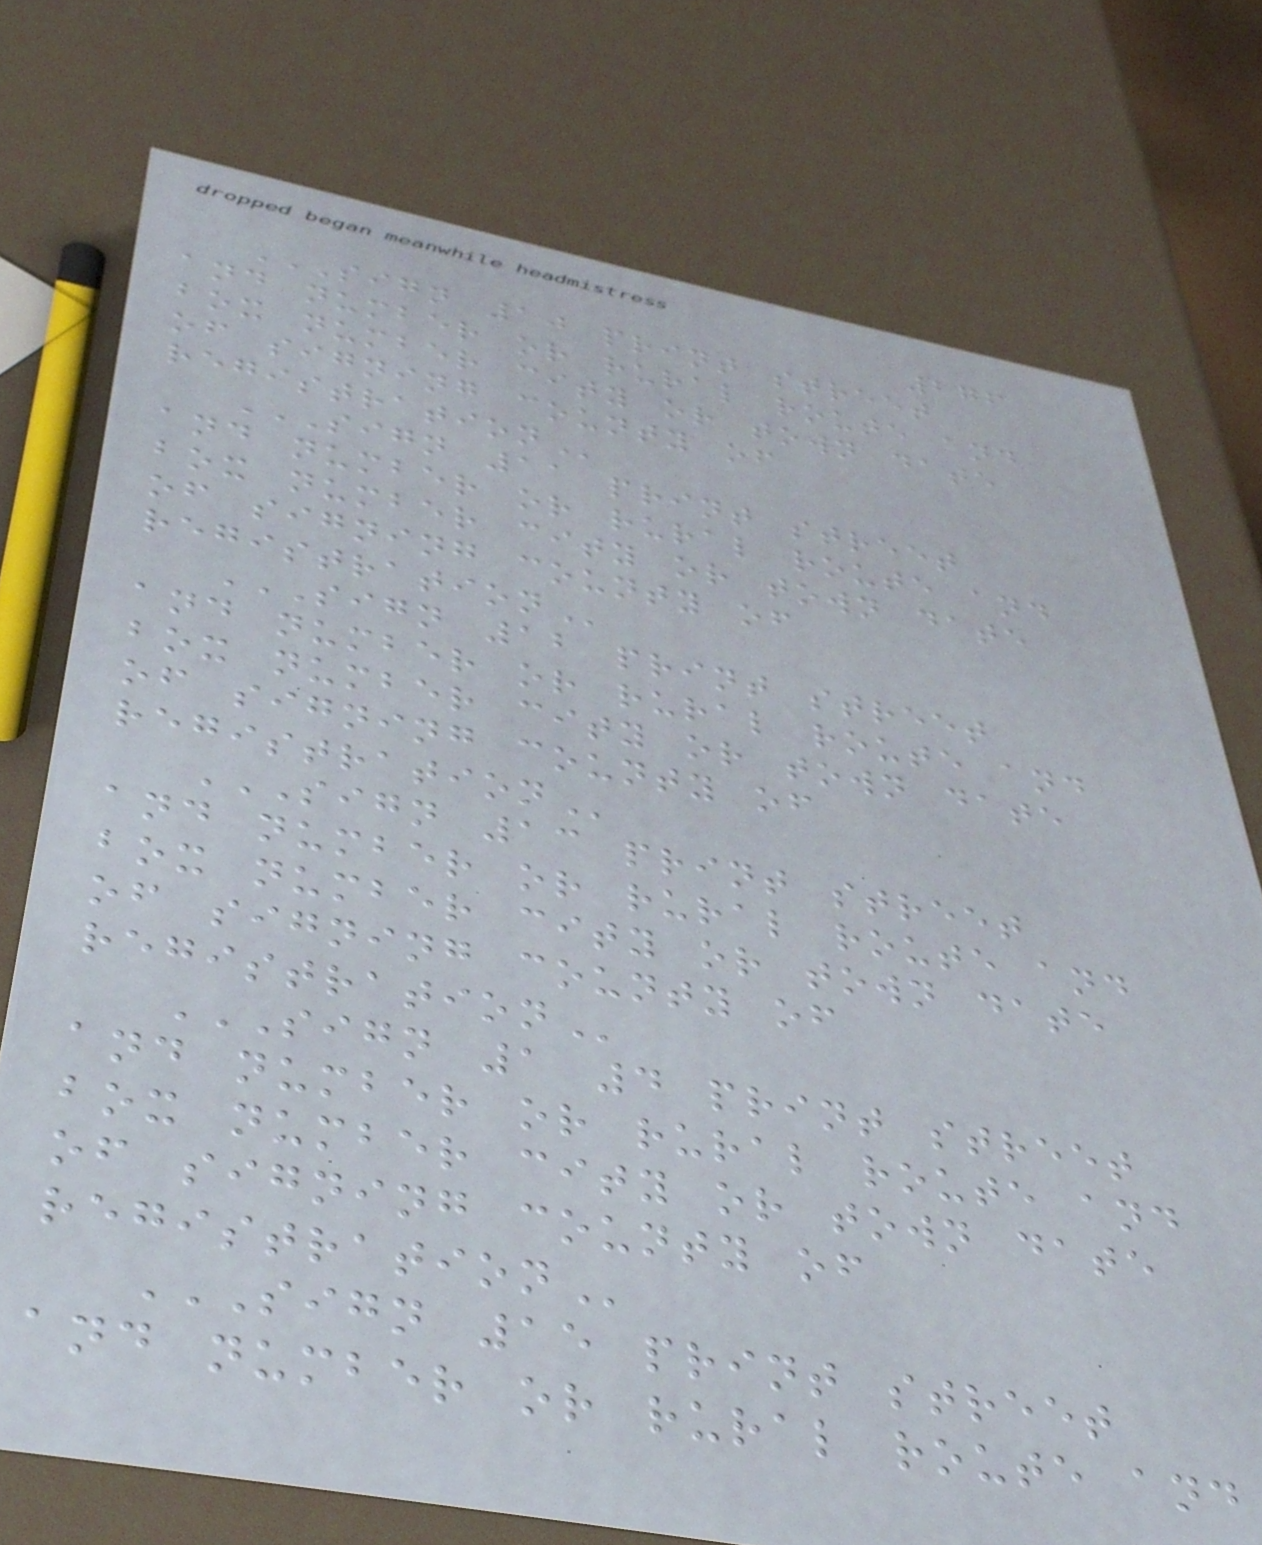276
SIGN 10 PRINT STREET
AND NUMBER OR RURAL ROUTE AND
BOX NUMBER CITY OR TOWN DATE
OF SIGNING COUNTY OF
REGISTRATION
SIGN 11 PRINT STREET
AND NUMBER OR RURAL ROUTE AND
BOX NUMBER CITY OR TOWN DATE
OF SIGNING COUNTY OF
REGISTRATION
SIGN 12 PRINT STREET
AND NUMBER OR RURAL ROUTE AND
BOX NUMBER CITY OR TOWN DATE
OF SIGNING COUNTY OF
REGISTRATION
SIGN 13 PRINT STREET
AND NUMBER OR RURAL ROUTE AND
BOX NUMBER CITY OR TOWN DATE
OF SIGNING COUNTY OF
REGISTRATION
SIGN 1 4 PRINT STREET
AND NUMBER OR RURAL ROUTE AND
BOX NUMBER CITY OR TOWN DATE
OF SIGNING COUNTY OF
REGISTRATION
SIGN 15 PRINT STREET
AND NUMBER OR RURAL ROUTE AND
